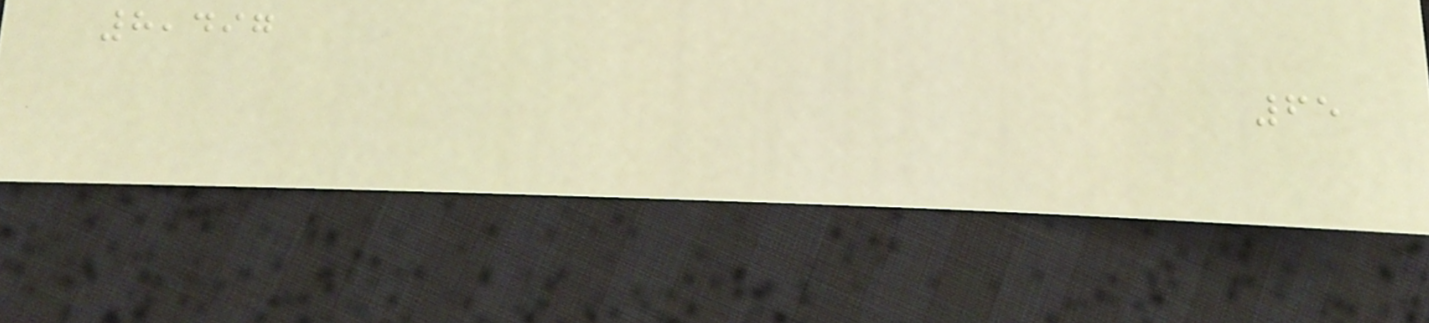8,497
65
